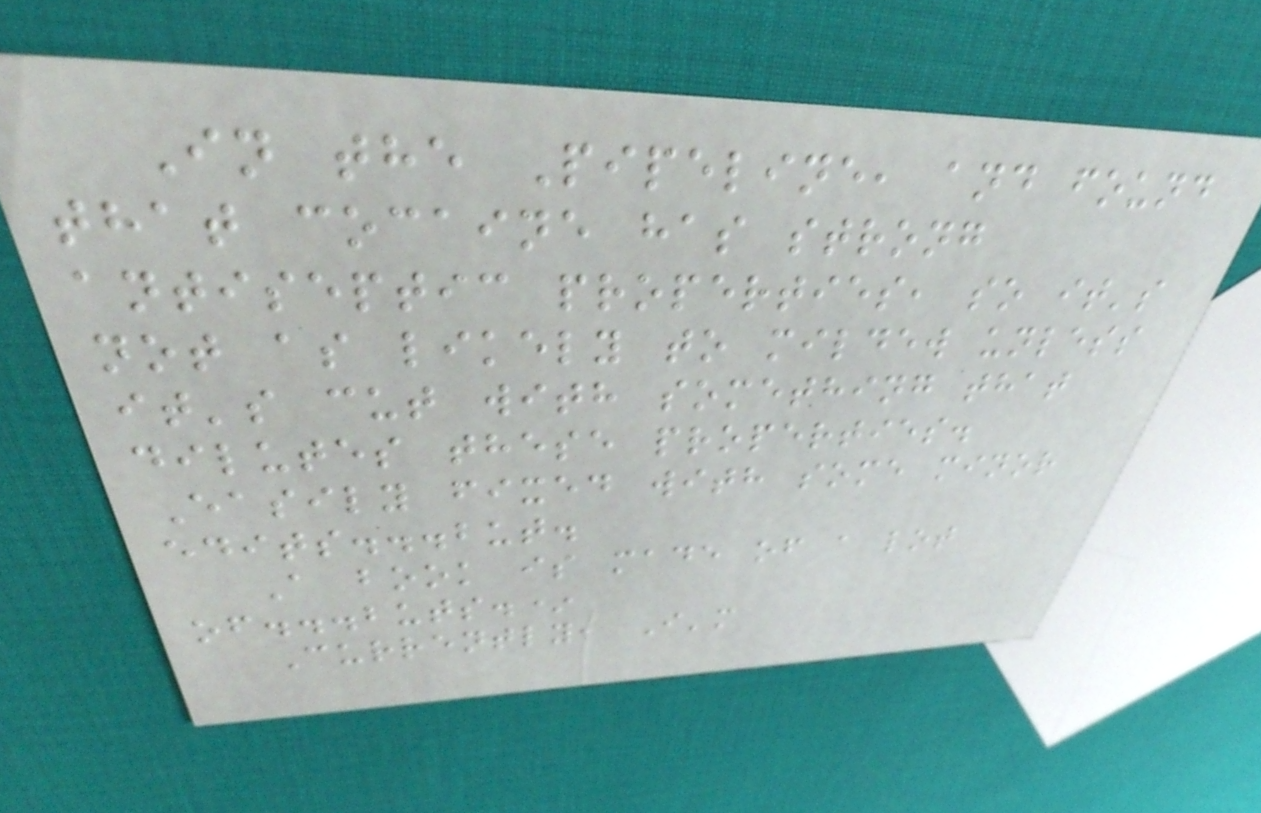In the Pipeline, and found
that cocaine has strong
antiseptic properties, so it's
not as likely to mildew unless
it's cut with something that
dilutes these properties.
Easily fixed with some minor
edits...but.
A book is made of a lot
of...buts.*
Currently, I'm
